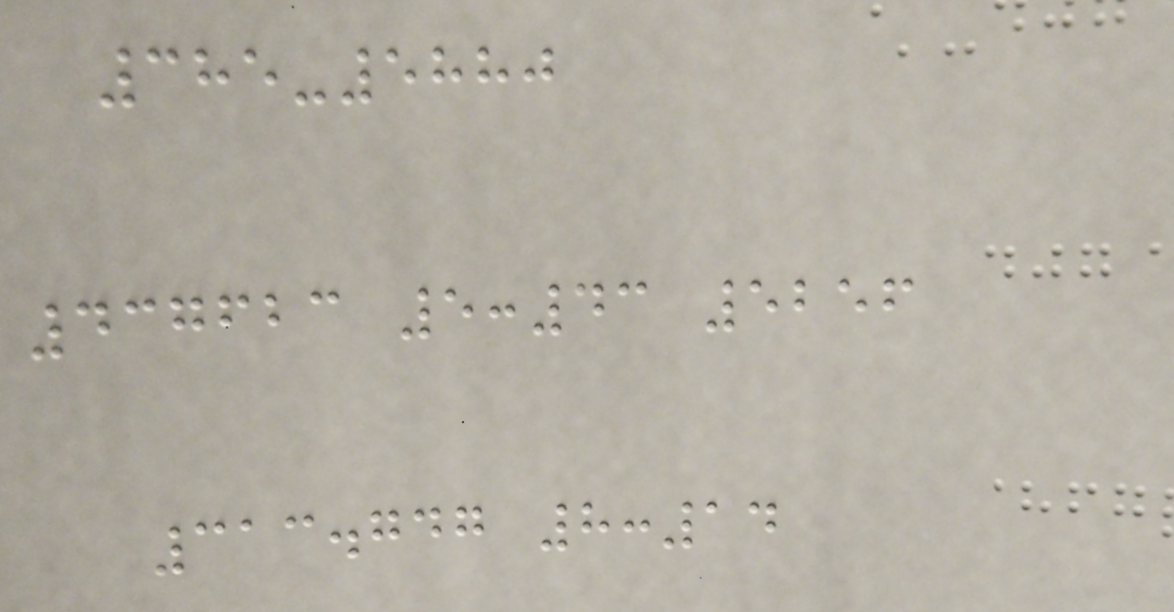385-5880
437623 5:43 5256
313.747 8:14
